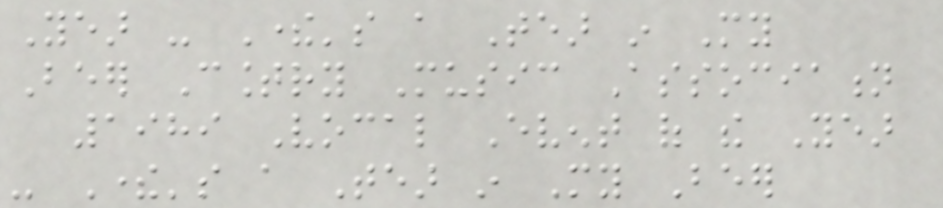Year - There's a Tear in My
Beer Country Music Association
1989 Vocal Event of the Year
- There's a Tear in My Beer
